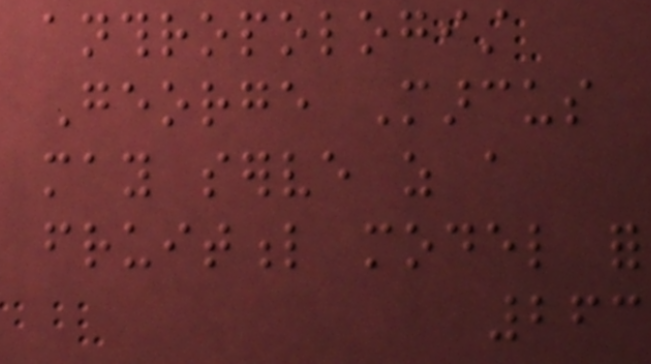anthropologist
George Marcus
may serve as a
fruitful model for
263
